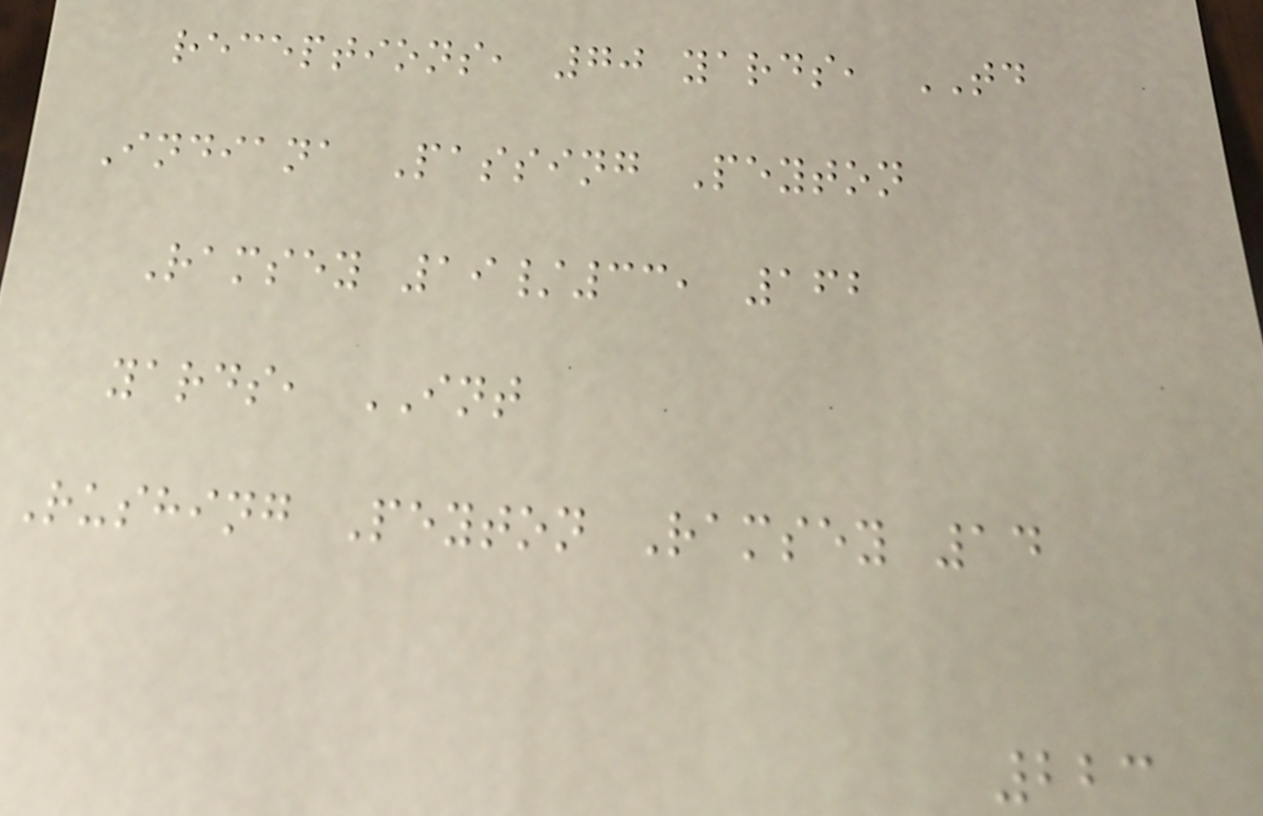receptions, 70 yards, TD
Indiana Passing Peyton
Ramsey 19/33, 162
yards, INT
Rushing Peyton Ramsey 14
223
